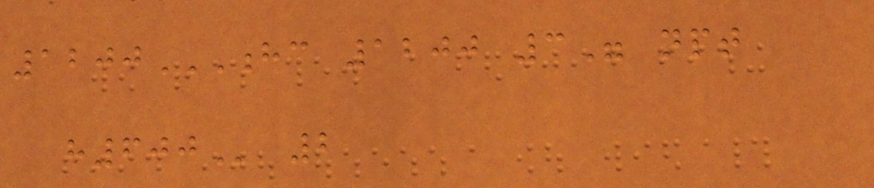1200HC 1200 3" NPT
H600 2
